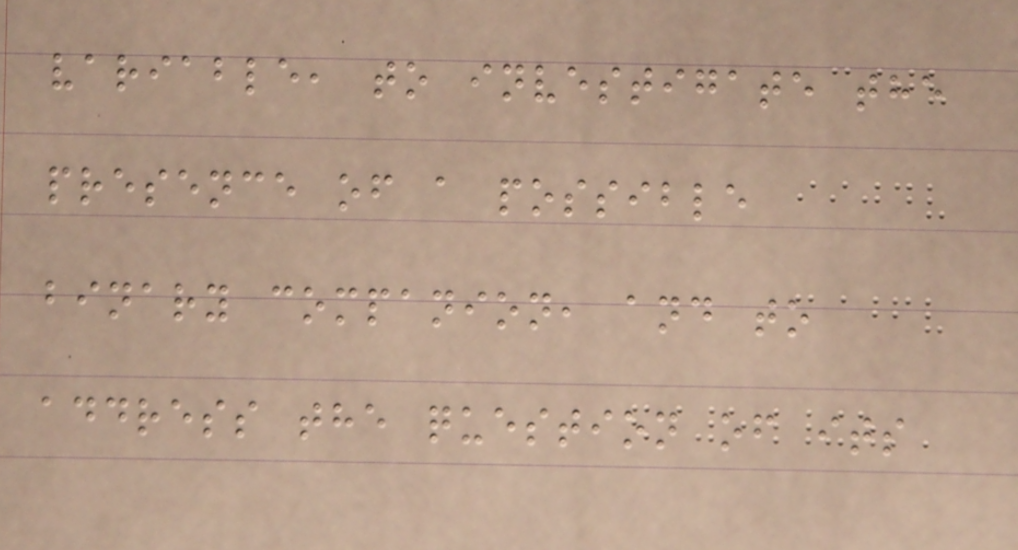variable, to investigate the
presence of a possible
binary companion, and to
address the question of its
